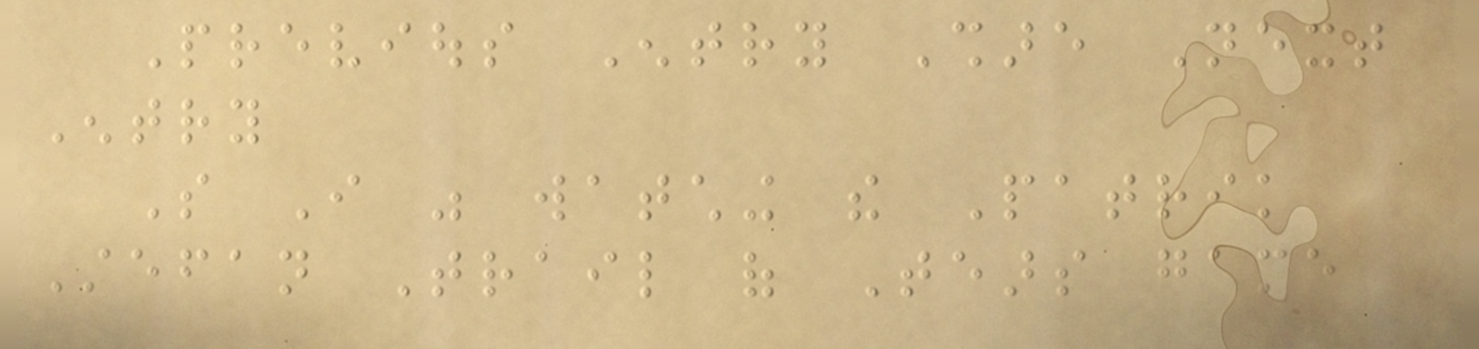Previous Entry Share Next
Entry
So I was watching the Patrik
Stefan Trail of Tears game
